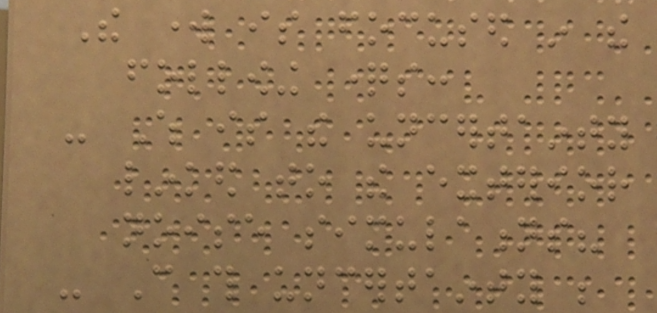The work is focused in the
following questions:
- Which is the uncertainty
linked to the exterior
noise simulations?
- Can this uncertainty be
